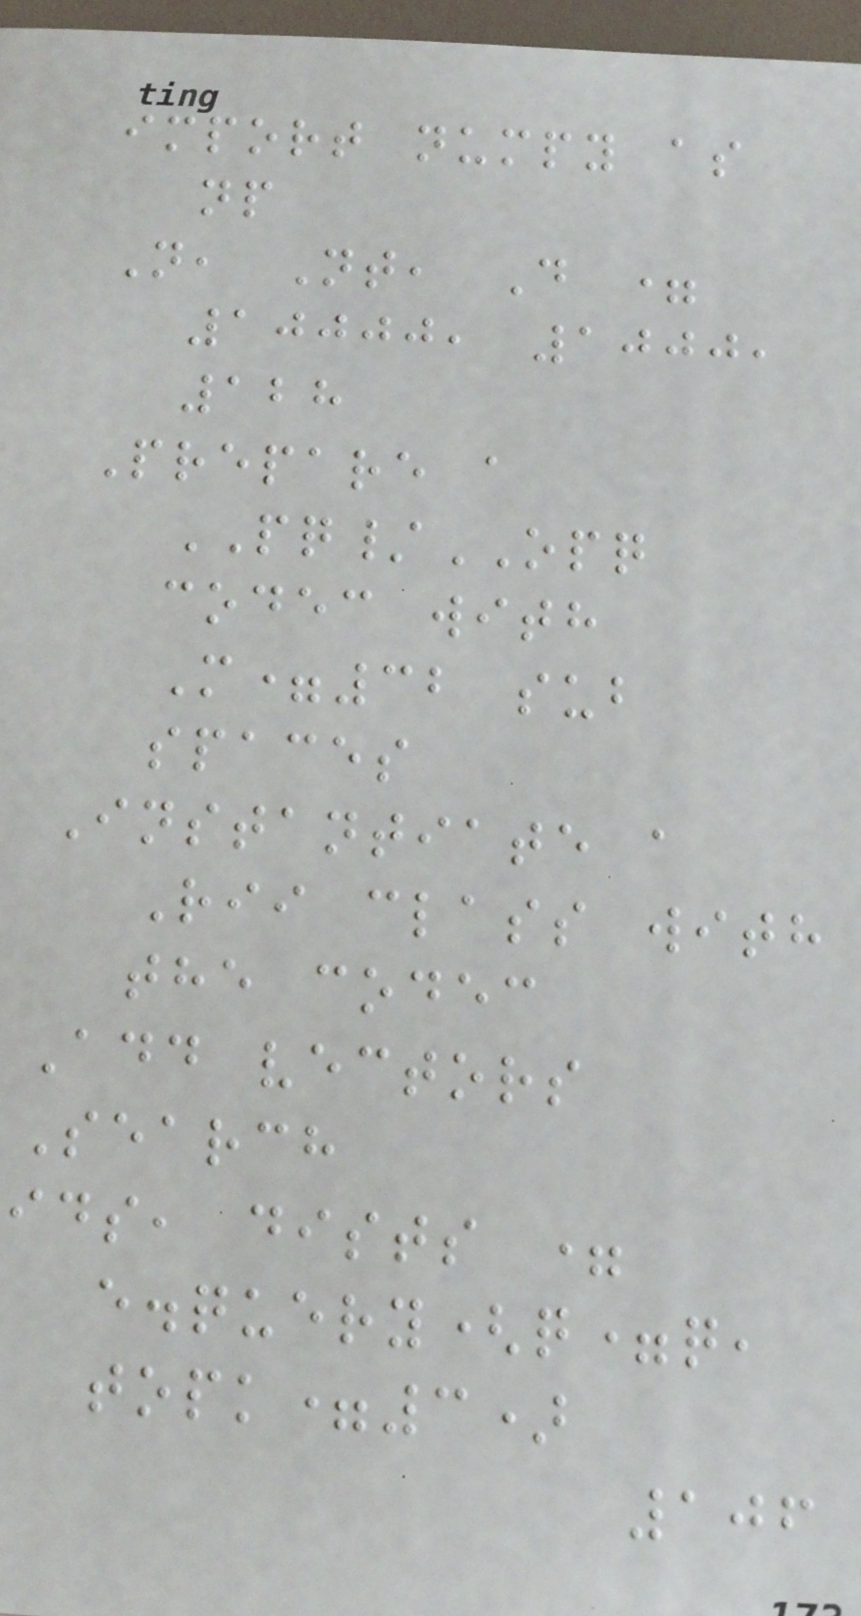import numpy as
np
N, Nt, D =
10000, 1000,
128
Prepare a
PQ/OPQ
codec with
M=32 sub
spaces
Instantiate a
Rii class with
the codec
Add vectors
Search
ids, dists =
e.query(q=q,
topk=3)
106
